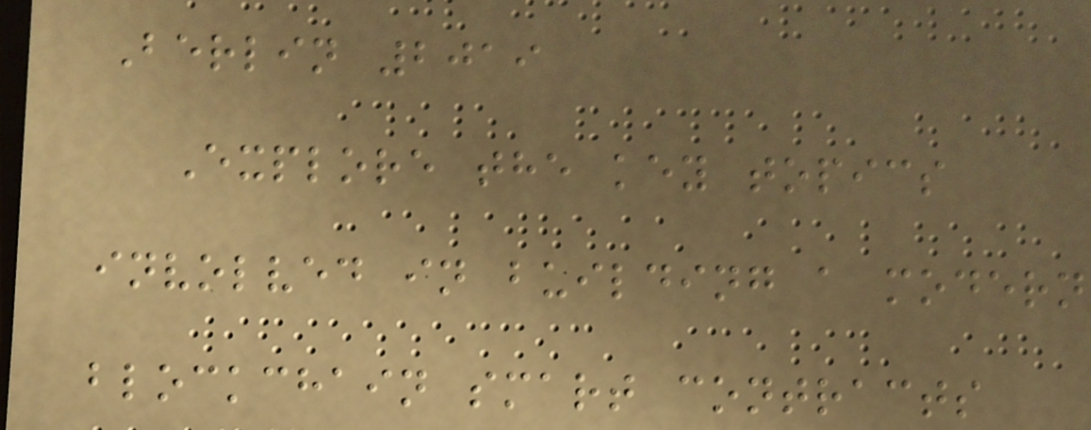Berlin 2019
Explore the key topics
involved in building a modern
blockchain smart contracts
